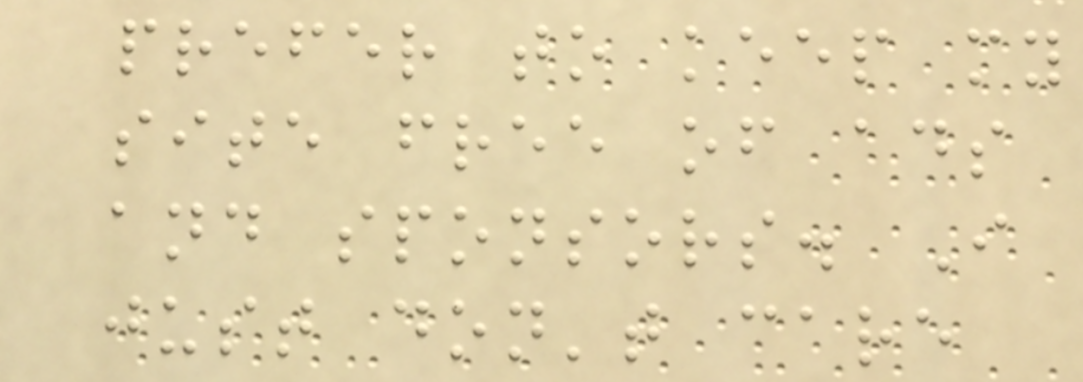prefer to keep my
site free of ads
and sponsors. I
just don't care
